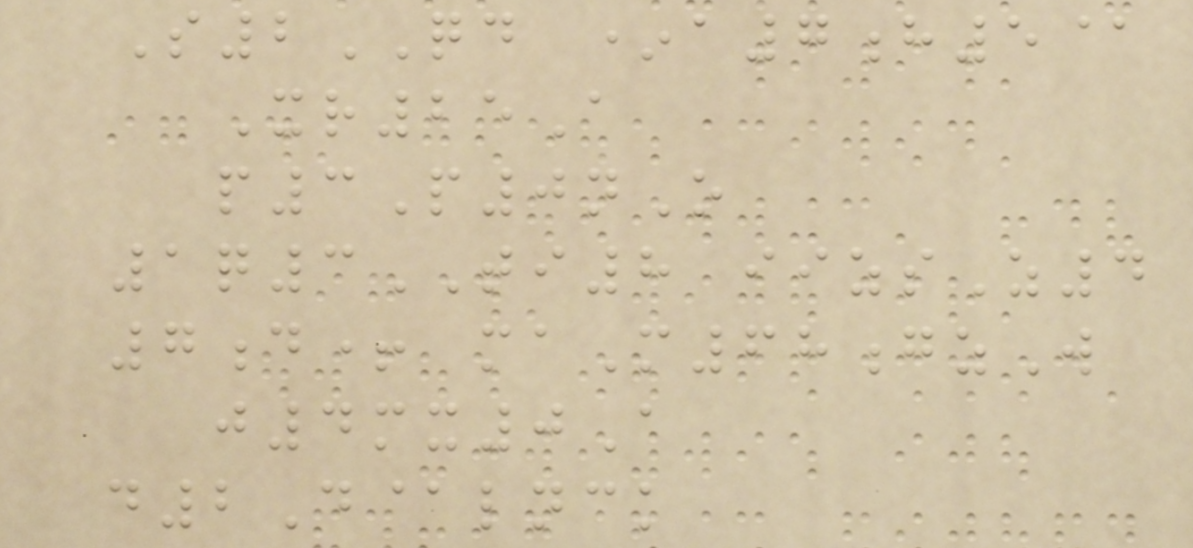S2QD *a7h5@
Xr25A
p3P0nO
1q3TI8 iizsZ4
7d+ maM68gzW
j4mx0A
d2D@lnck
